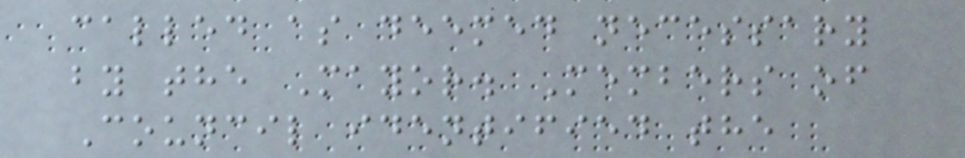called as deemed necessary
by the Mayor. Members of
Council identified the
